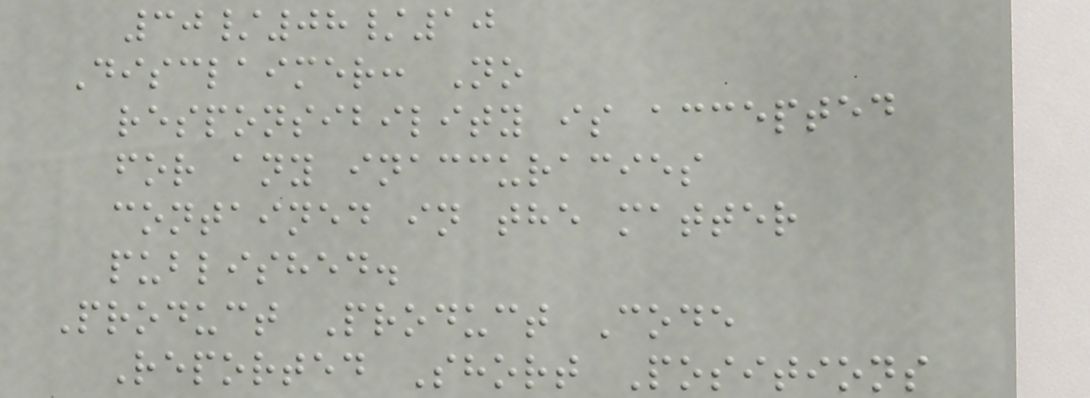30/08/10
Disclaimer: No
responsibility is accepted
for any inaccuracies
contained in the matter
published.
Product Product Code
Reported Short Positions
